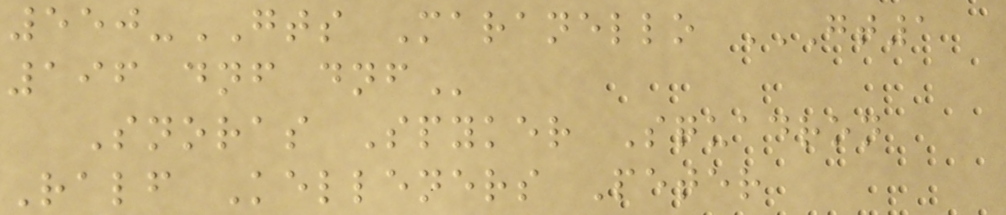550-GTS Maranello GT1
196 DNF DNF
Snoras Spyker Squadron
Ralf Kelleners Peter
